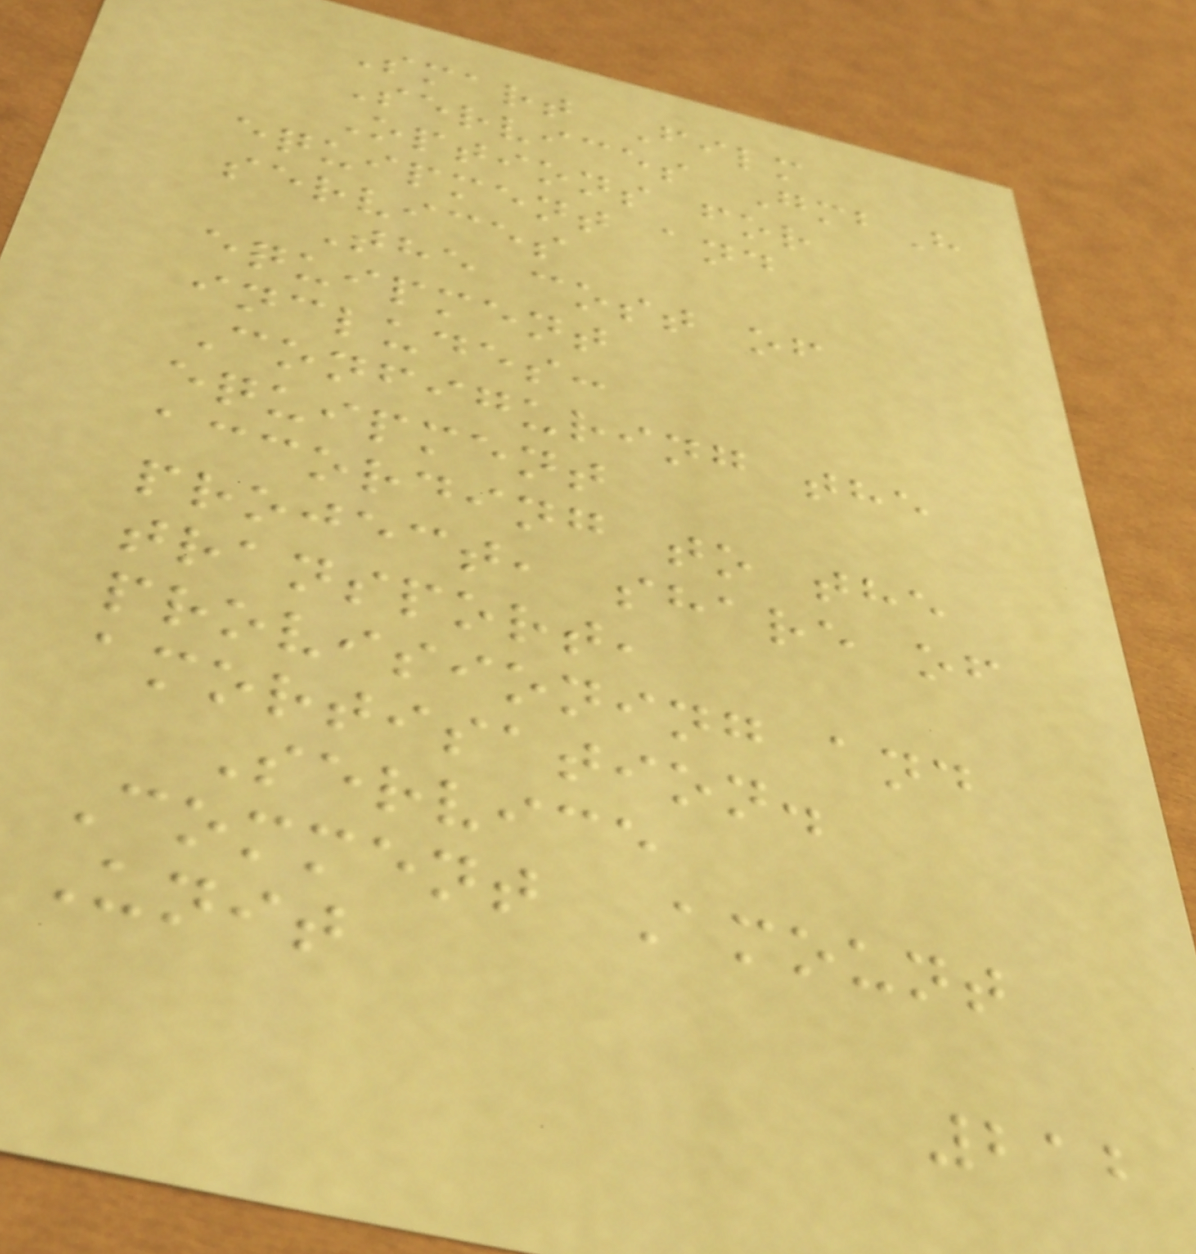Smart Film
Services GmbH
Options for
equipment and
services
The cost of
equipment
includes:
Configuring the
equipment
according to the
project, share of
transport,
provisioning and
amortisation.
Service
Comment Amount
Unit
212
